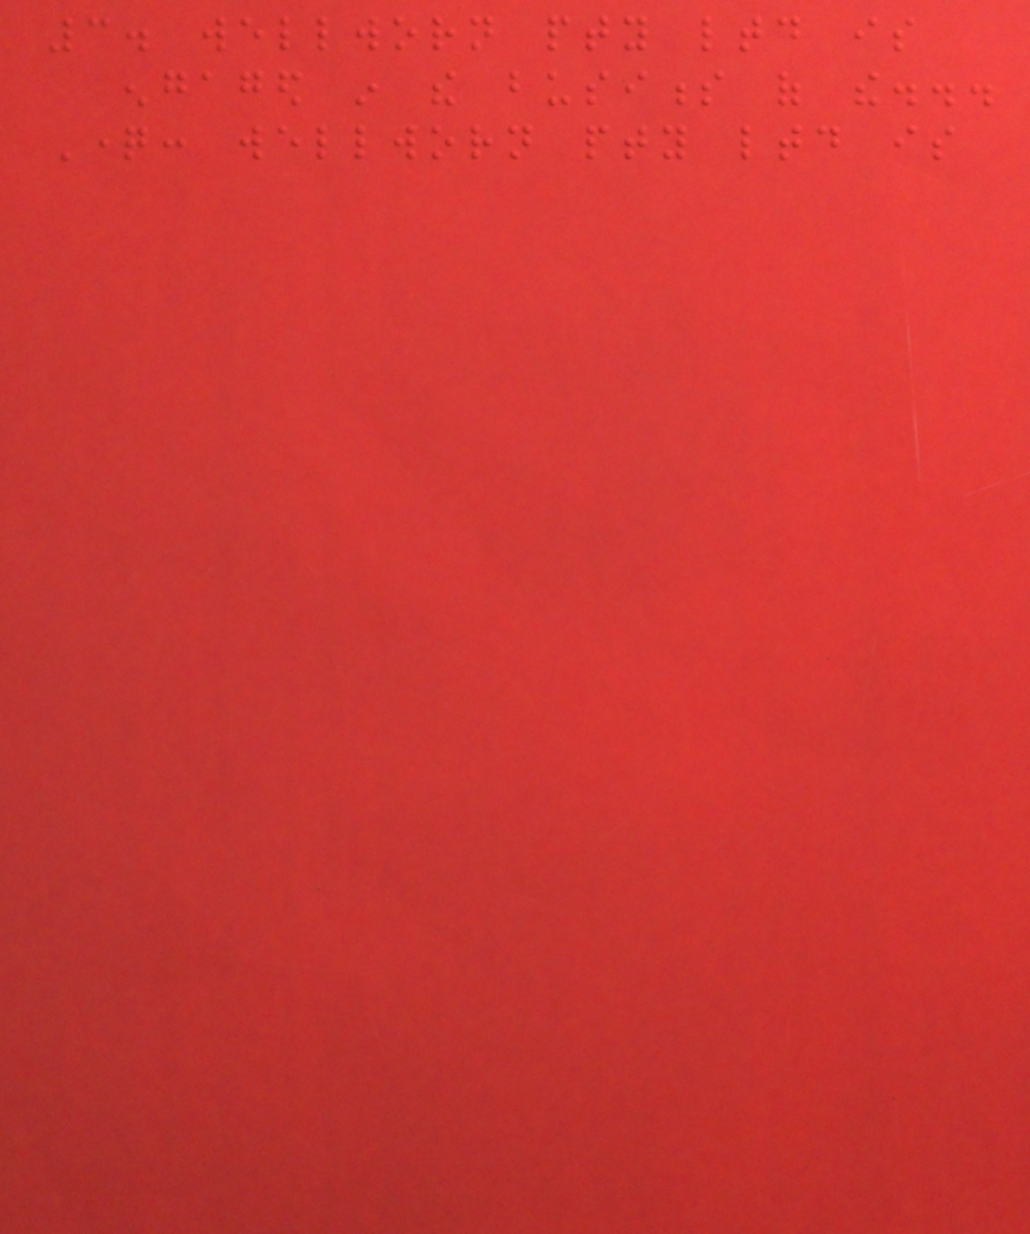3. wellworn pty ltd is
engaged in the business of the...
Question: wellworn pty ltd is
